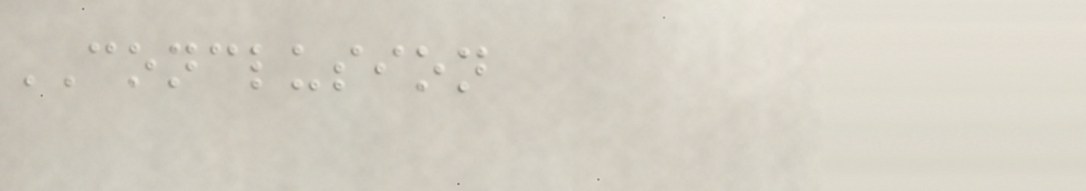CONCLUSION
